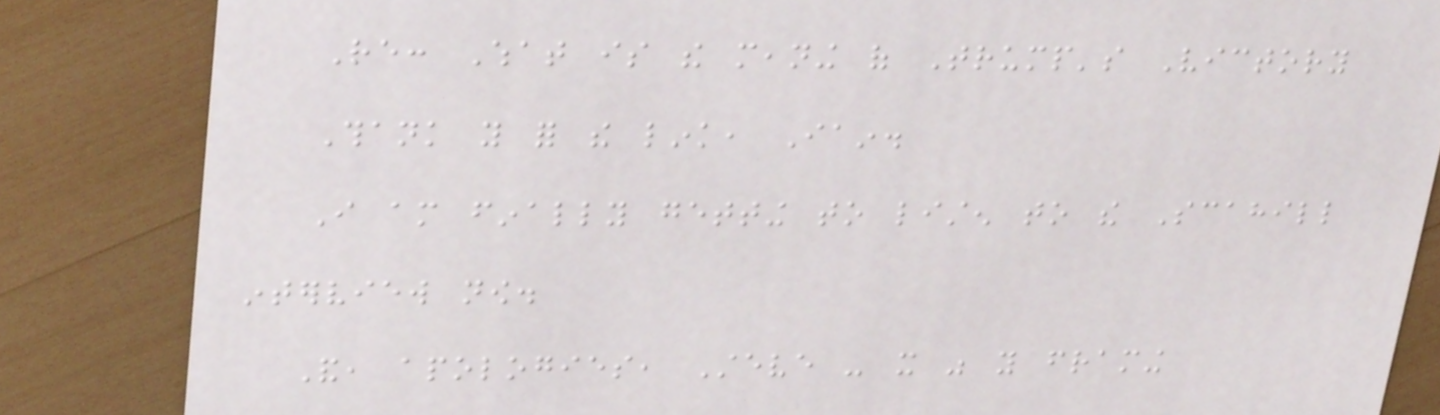Re: What is the meaning of Trump's Victory
Thank you for the link, Iain.
I am finally getting to listen to the Scahill
interview now.
And, apologies, Steve - it was you framing
